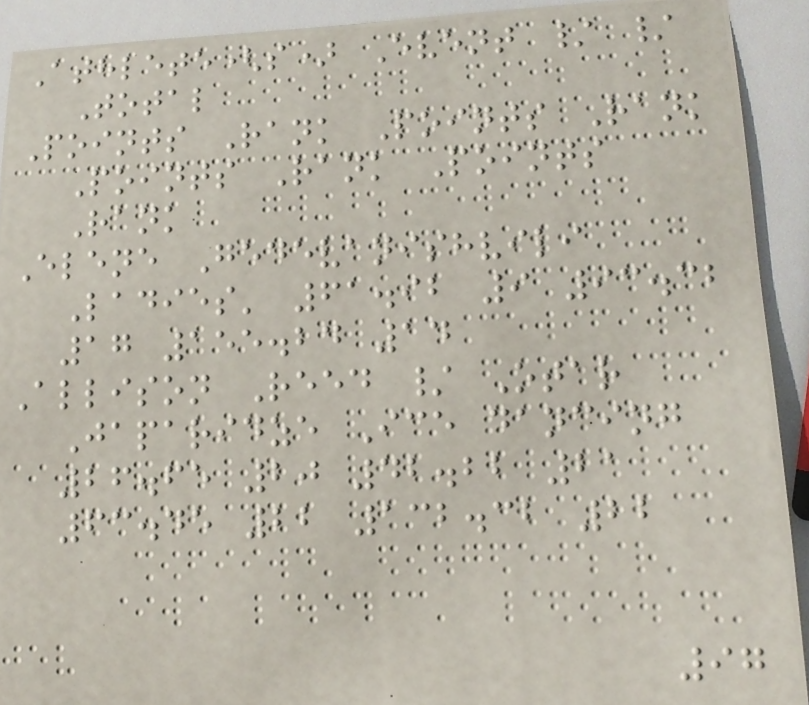Athlete(s) Event / /
Total
Points Rank Points Rank
Points Rank Points
Rank
Elene Gedevanishvili
Ladies' 61.92 9 93.32
17 155.24 14
Allison Reed / Otar
Japaridze Ice dancing
26.65 20 42.22 21
63.45 22 132.32 22
97
